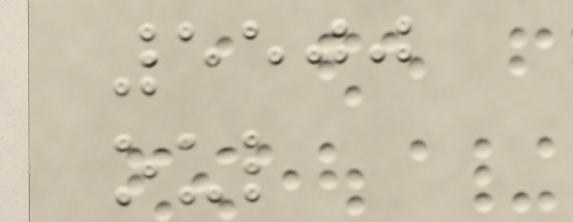5500
oul
